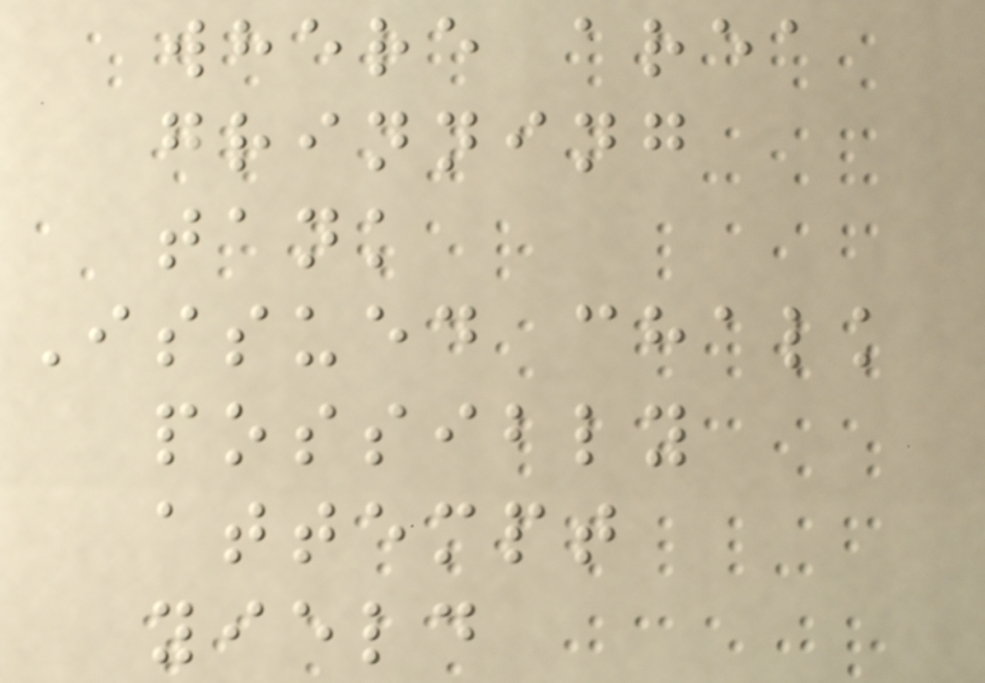where area
grinning
tank
Issued chalk
possibly
attempt
yield
